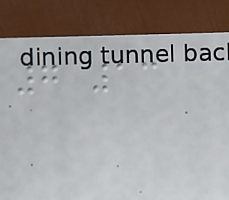7 13
